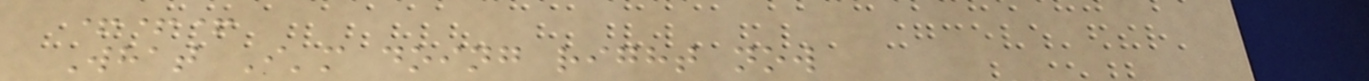+++
What I'm doing right now
